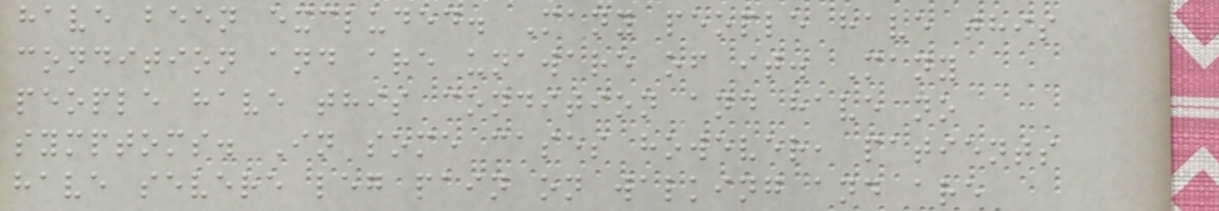have been excluded. Many people have this
condition and are unaware of it. Many
people have this condition and have no
symptoms. In some cases however, patients
have severe leg pain on walking and are
